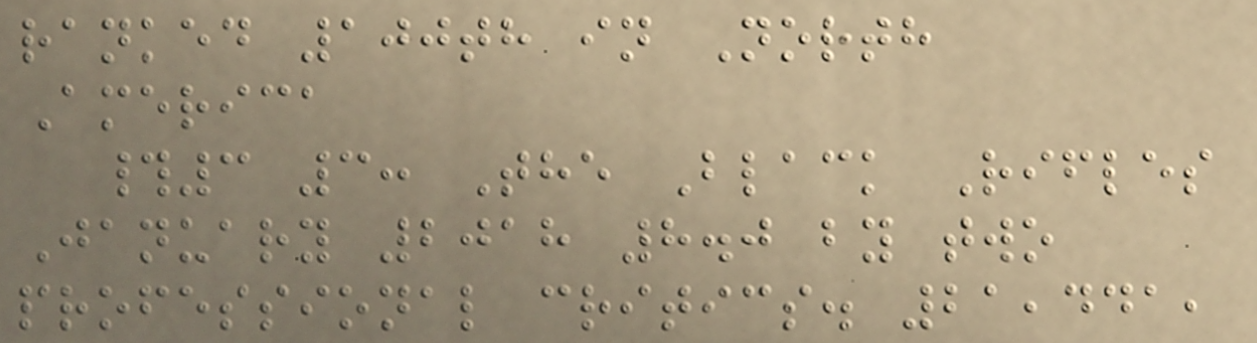ranked 100th in North
America
#3 3: The Black Rifles
January 2018 8.0 by two
professional critics. 21,441,
